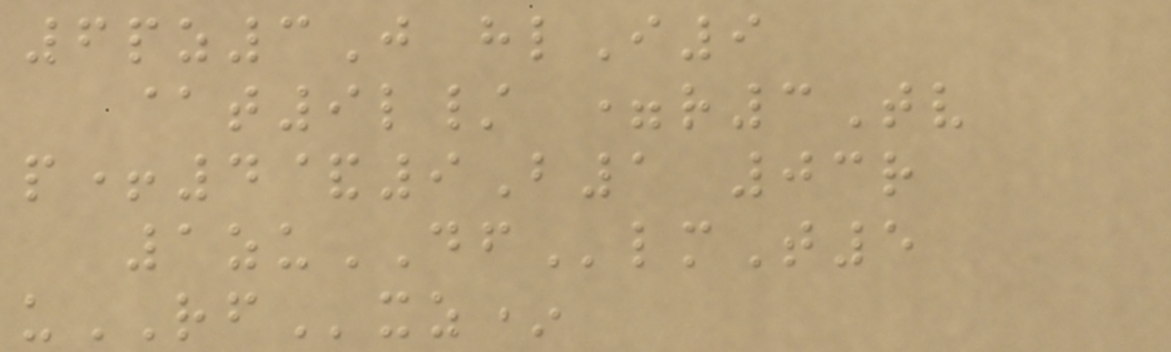6pz3J hlI9
@t9l/ =r3Tv
p+4&9B1 03r
1zuDFlmT5
uRFxz*
